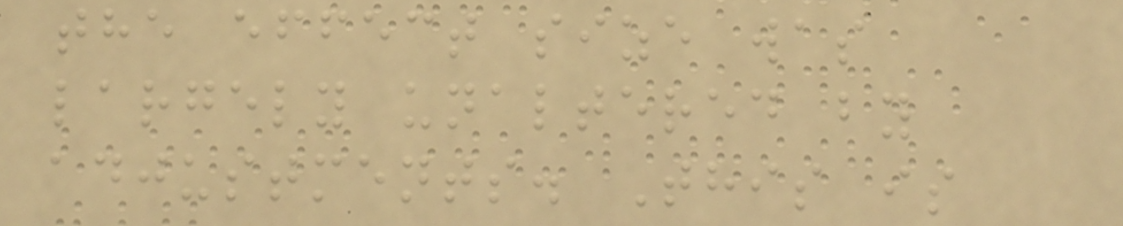the effect size was
largely unaltered by
adjustments. This is
